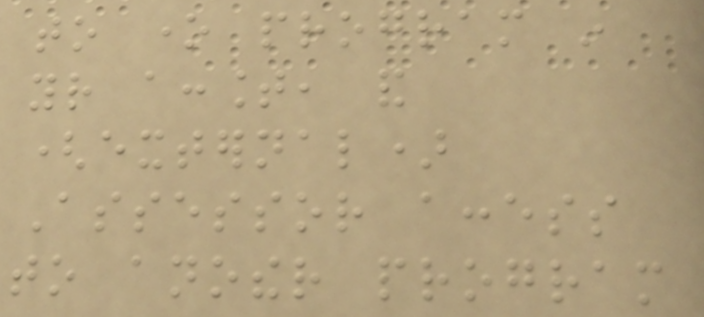to one program in
your account, and
(external)
Assessor access
to another program
